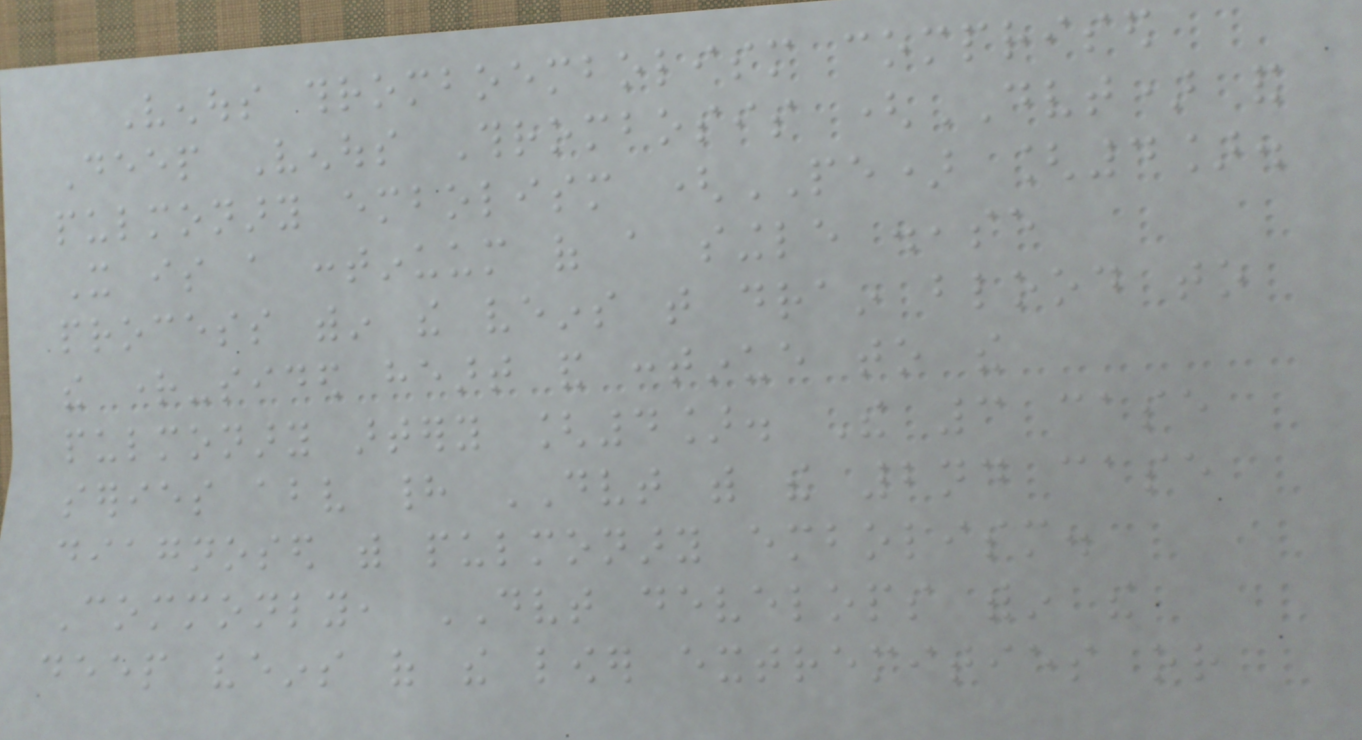Venous thromboembolism comprised
Deep Venous Thrombosis (DVT) and
pulmonary embolism (PE) [4].
It is a continuum of a single disease
process within the veins that drain blood to
the right-sided heart and continue to the
pulmonary artery [4]. The 3 case
series above had DVT with the 2nd case
diagnosed with pulmonary embolism.
Commonly, DVT develops within the
deep veins of the lower extremities or
